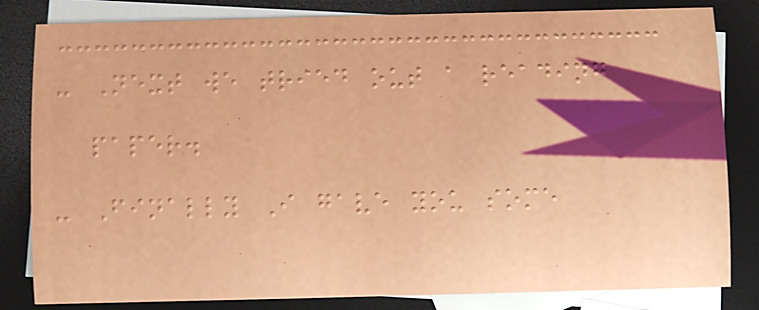- Next we tried out a reading
paper.
- Finally I gave you some
